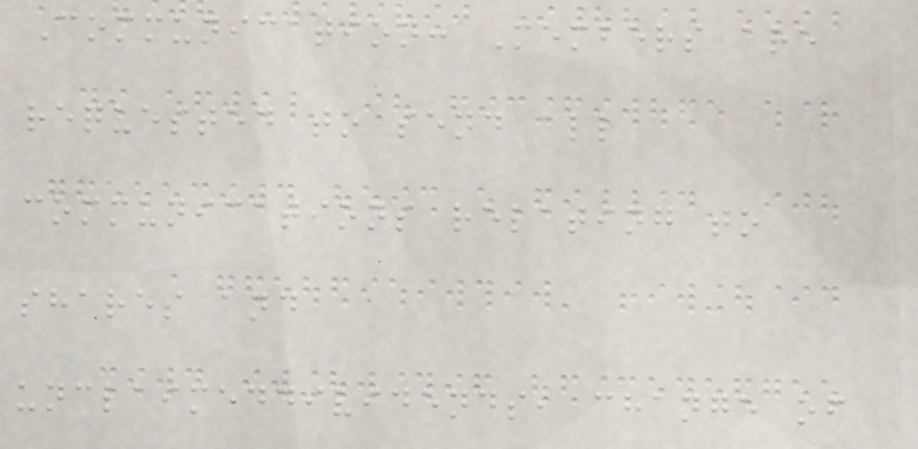Communication: Members are
requested to send all
communications relating to
shares and
unclaimeddividends, change of
